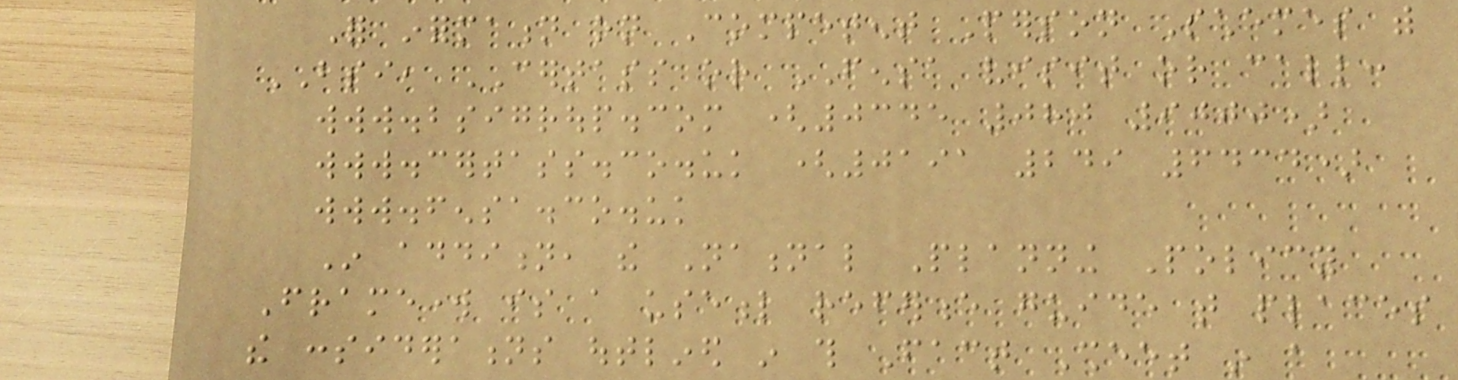For information on Competent Person Schemes with
BSI, CERTASS or FENSA visit or call:
www.bsigroup.com (0345 080 9000)
www.certass.co.uk (0191 249 6434)
www.fensa.co.uk
In addition, the National Planning Policy
Framework is a useful reference guide that places
the considerations outlined in this Fact Sheet in a
